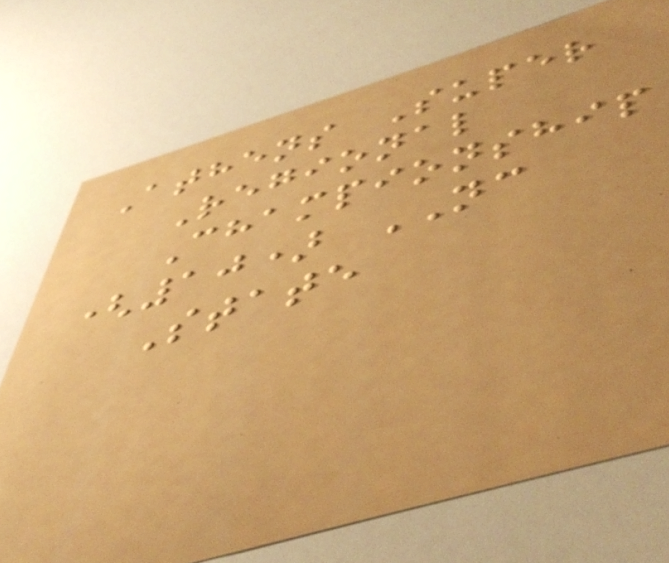Athens Super
Regional
Championship
(10) NC
State
